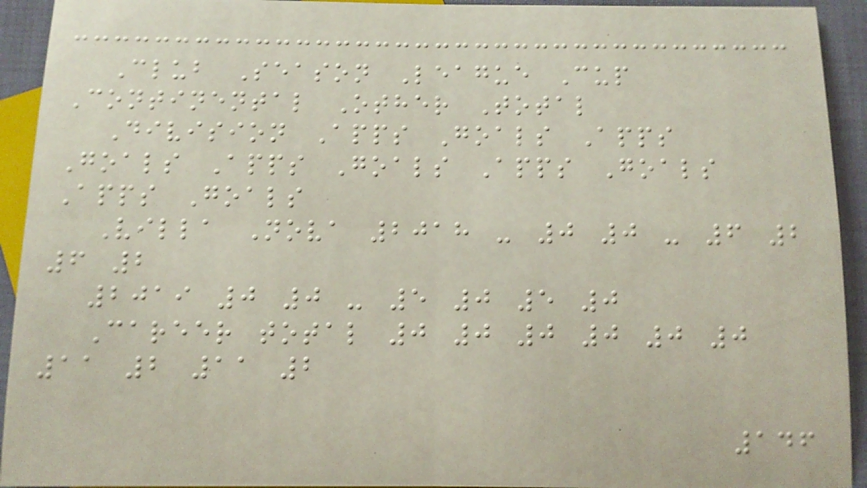Club Season League Cup
Continental Other Total
Division Apps Goals Apps
Goals Apps Goals Apps Goals
Apps Goals
Villa Nova 2018 - 0 0 - 6 2
6 2
2019 0 0 - 5 0 5 0
Career total 0 0 0 0 0 0
11 2 11 2
146
